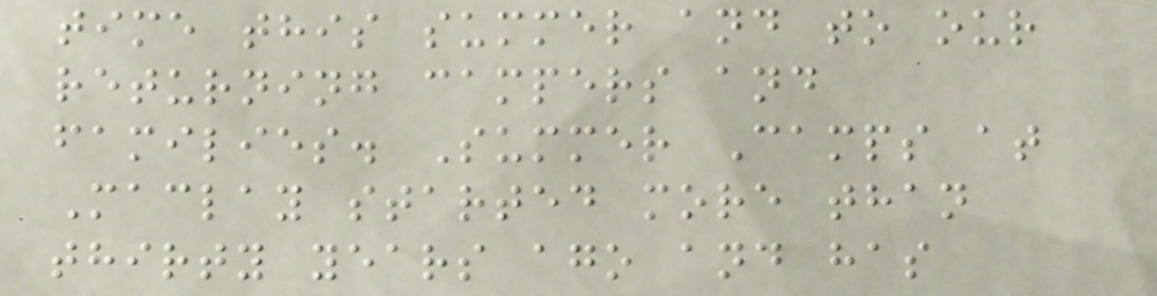time this summer and to our
returning campers and
families. Summer Camps at
Maclay started more than
thirty years ago and has
